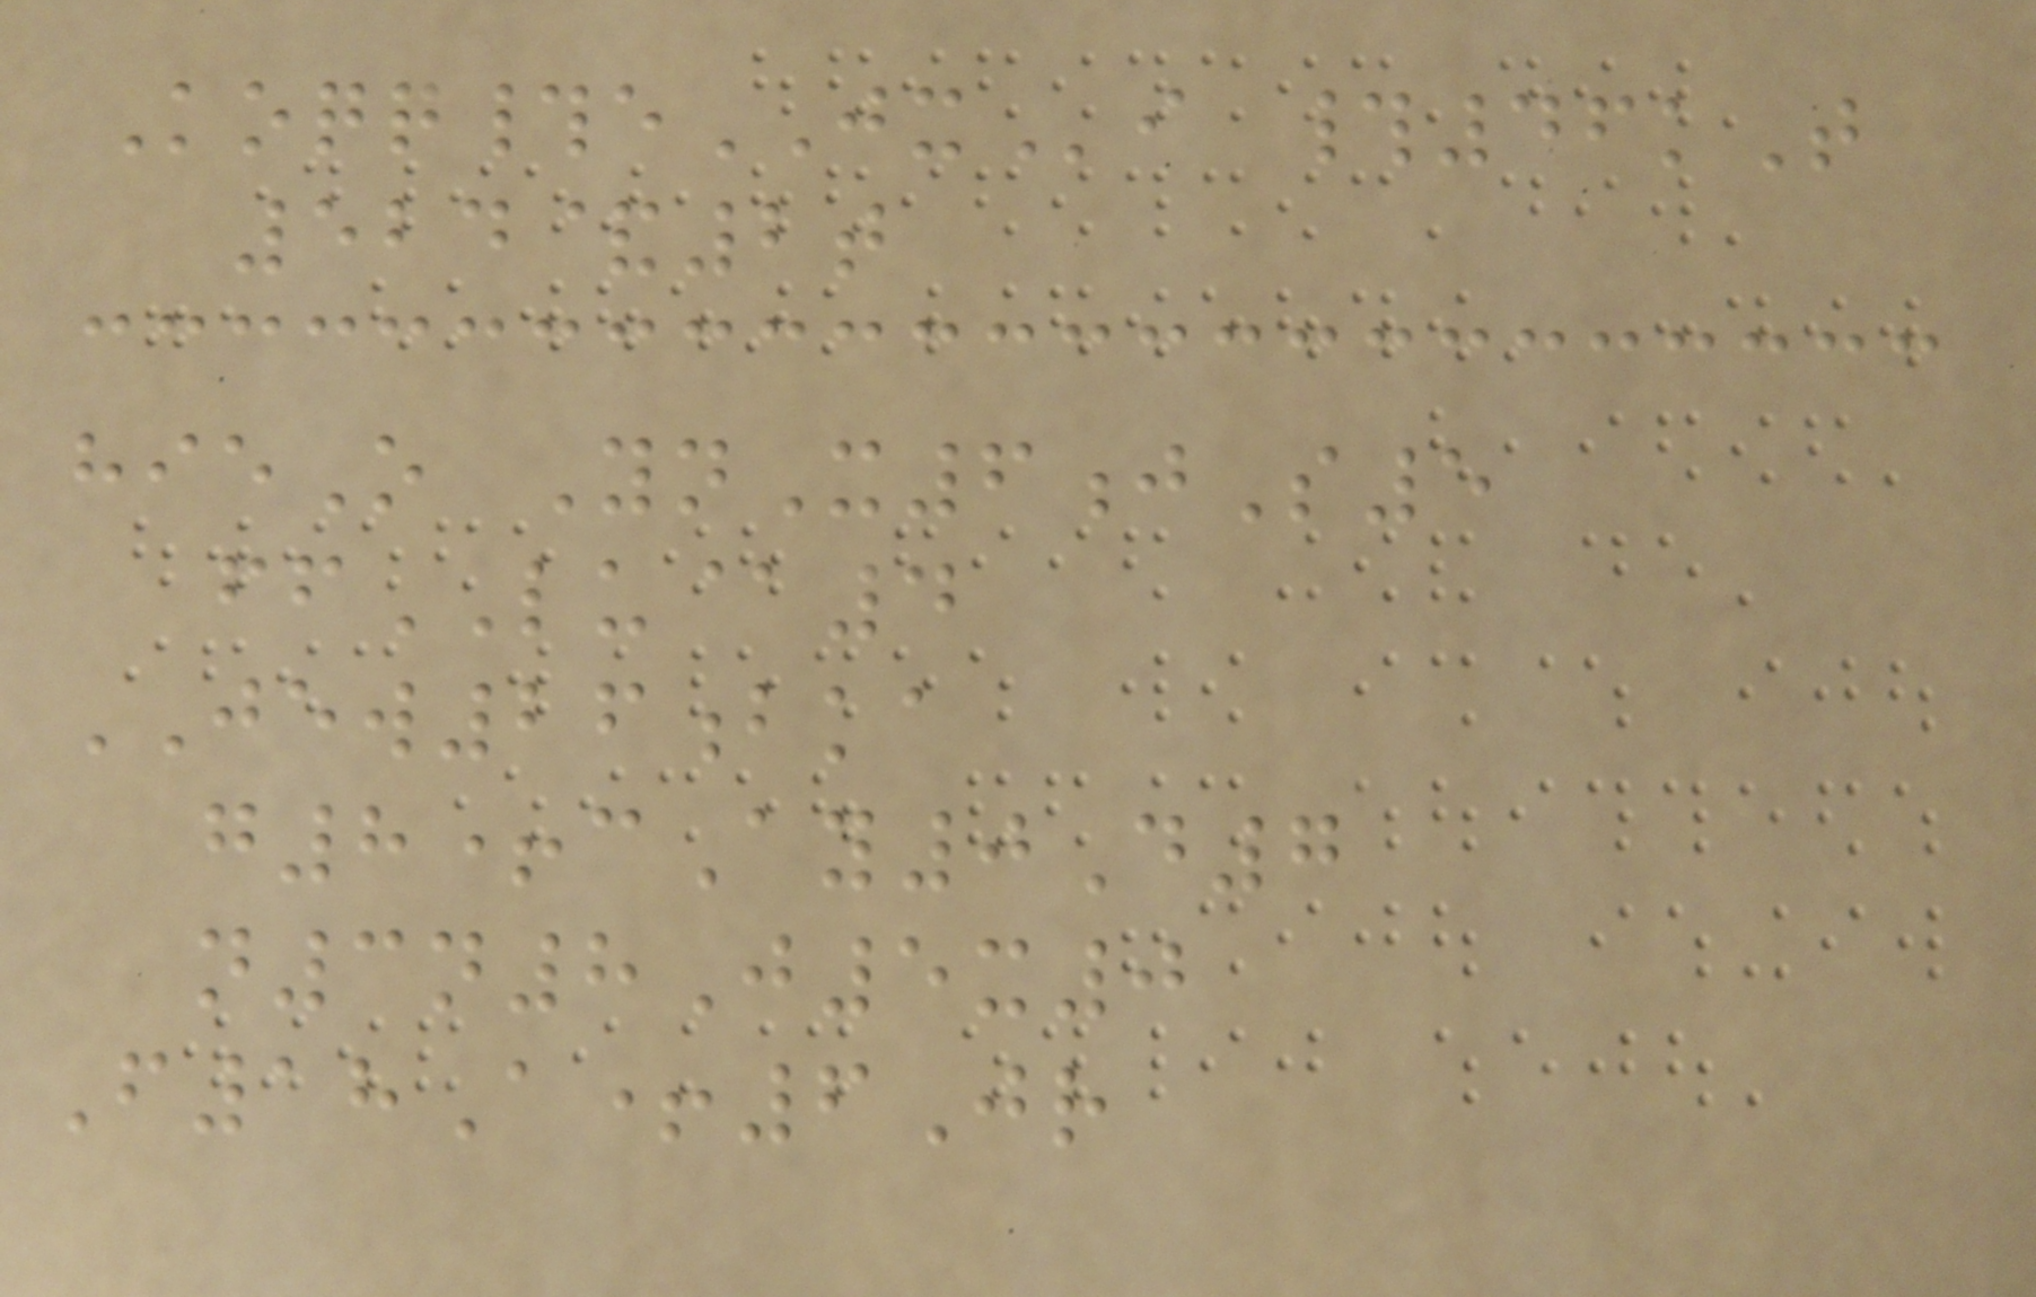Koqq#eJXi #46kT
524&2t
hieO YnX6jS5
ffLU@4
JEW26bka
g8+cAy0D7
n3n8J5x0
F18A+6Jr
